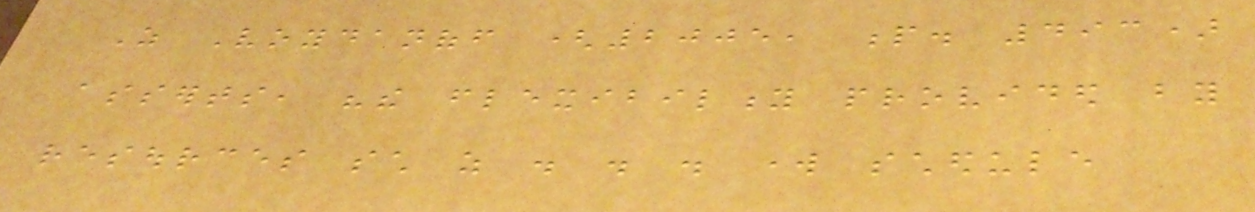As Voydanoff (2005, p. 493)
asserts, "the flexibility provided by
resources such as . . . work schedule
